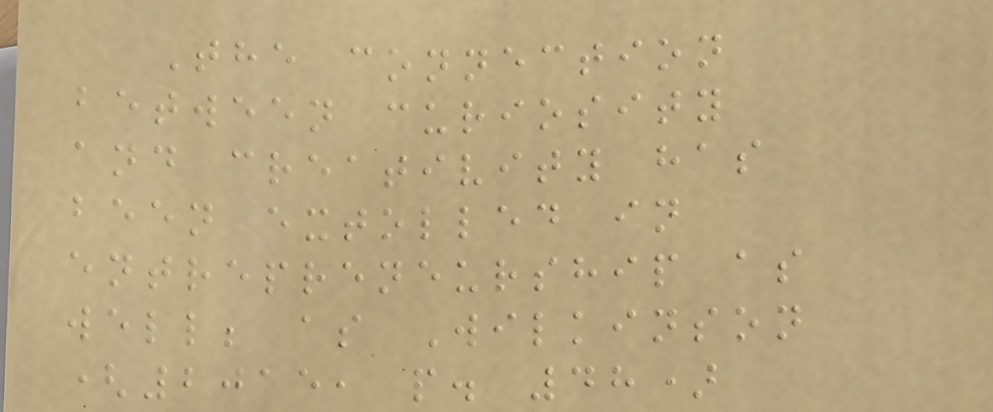The connection
between curiosity
and creativity has
been extolled in
entrepreneurship as
well; as Wilkinson
(2015, p. 48)
